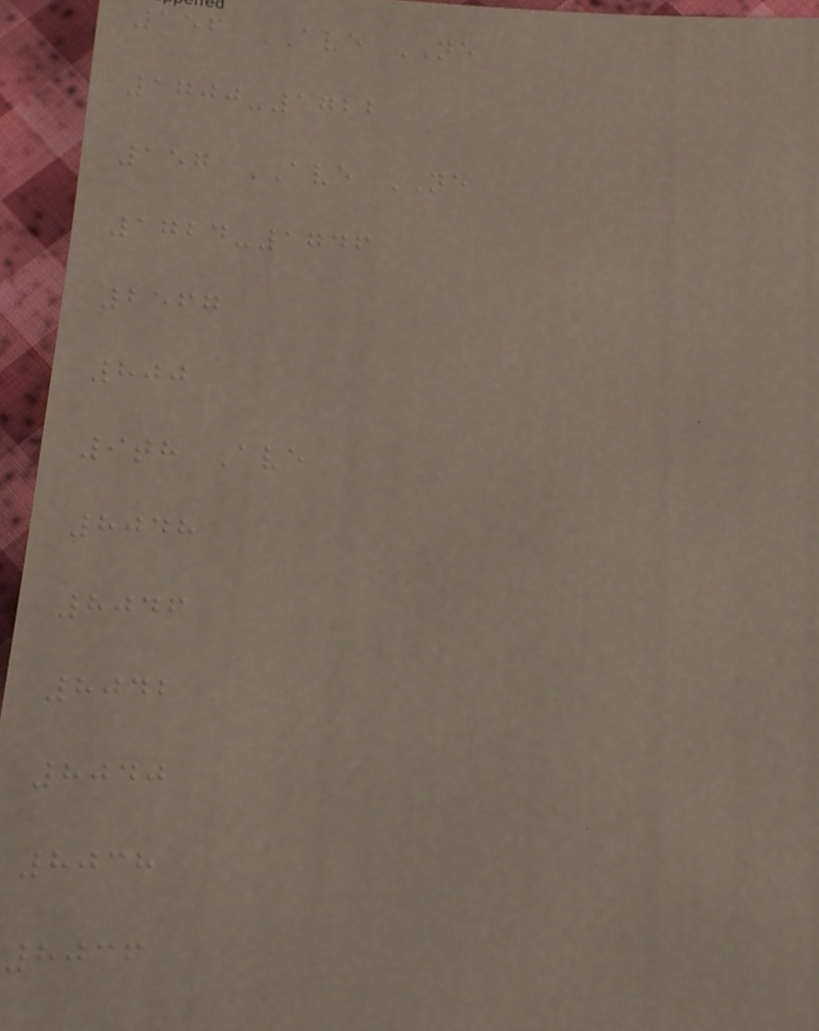156 AVE NE
1700-1722
157 AVE NE
1724-1746
2567
800
9th Ave
8048
8046
8042
8040
8038
8036
